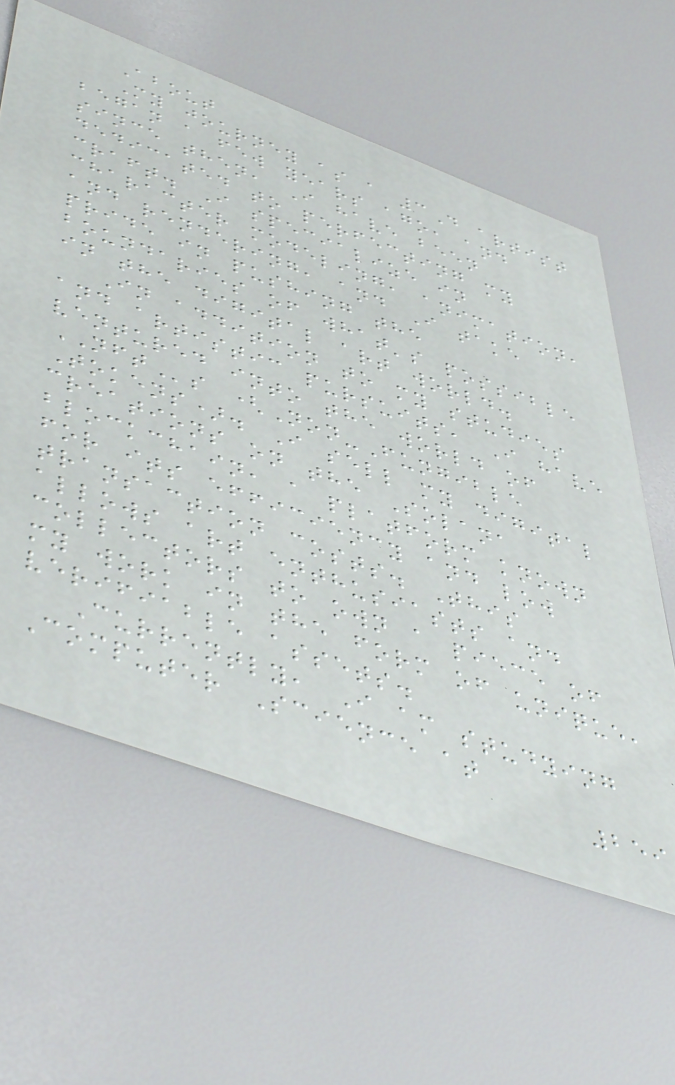About
My journey as a 3D artist
began a few years ago, and
since then, I have been
dedicated to perfecting my
craft. I specialize in
character modeling, animation,
and rendering, and I take
pride in pushing the
boundaries of what's possible
in the digital art world.
In addition to my studies
and artistic pursuits, I have
ventured into the world of
NFTs (Non-Fungible
Tokens). I sell my digital
creations on the Solana
blockchain, a platform known
for its efficiency and low
transaction costs. This
allows art enthusiasts and
collectors to own a piece of
my work in the form of unique,
verifiable assets.
Currently, I am studying
Computer Science at
259
